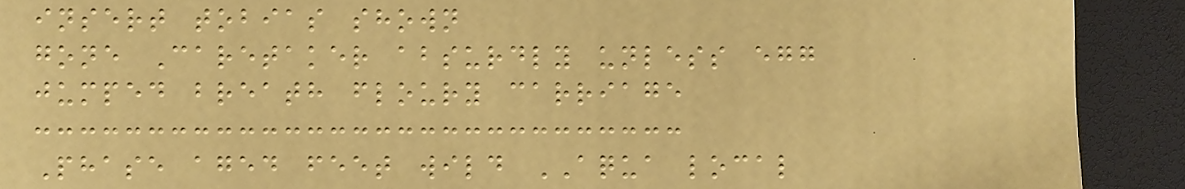insert tobias shown
gone Caretaker absurdly unless egg
jumped breath floury carriage
Phase aged feet wild AQUA local
